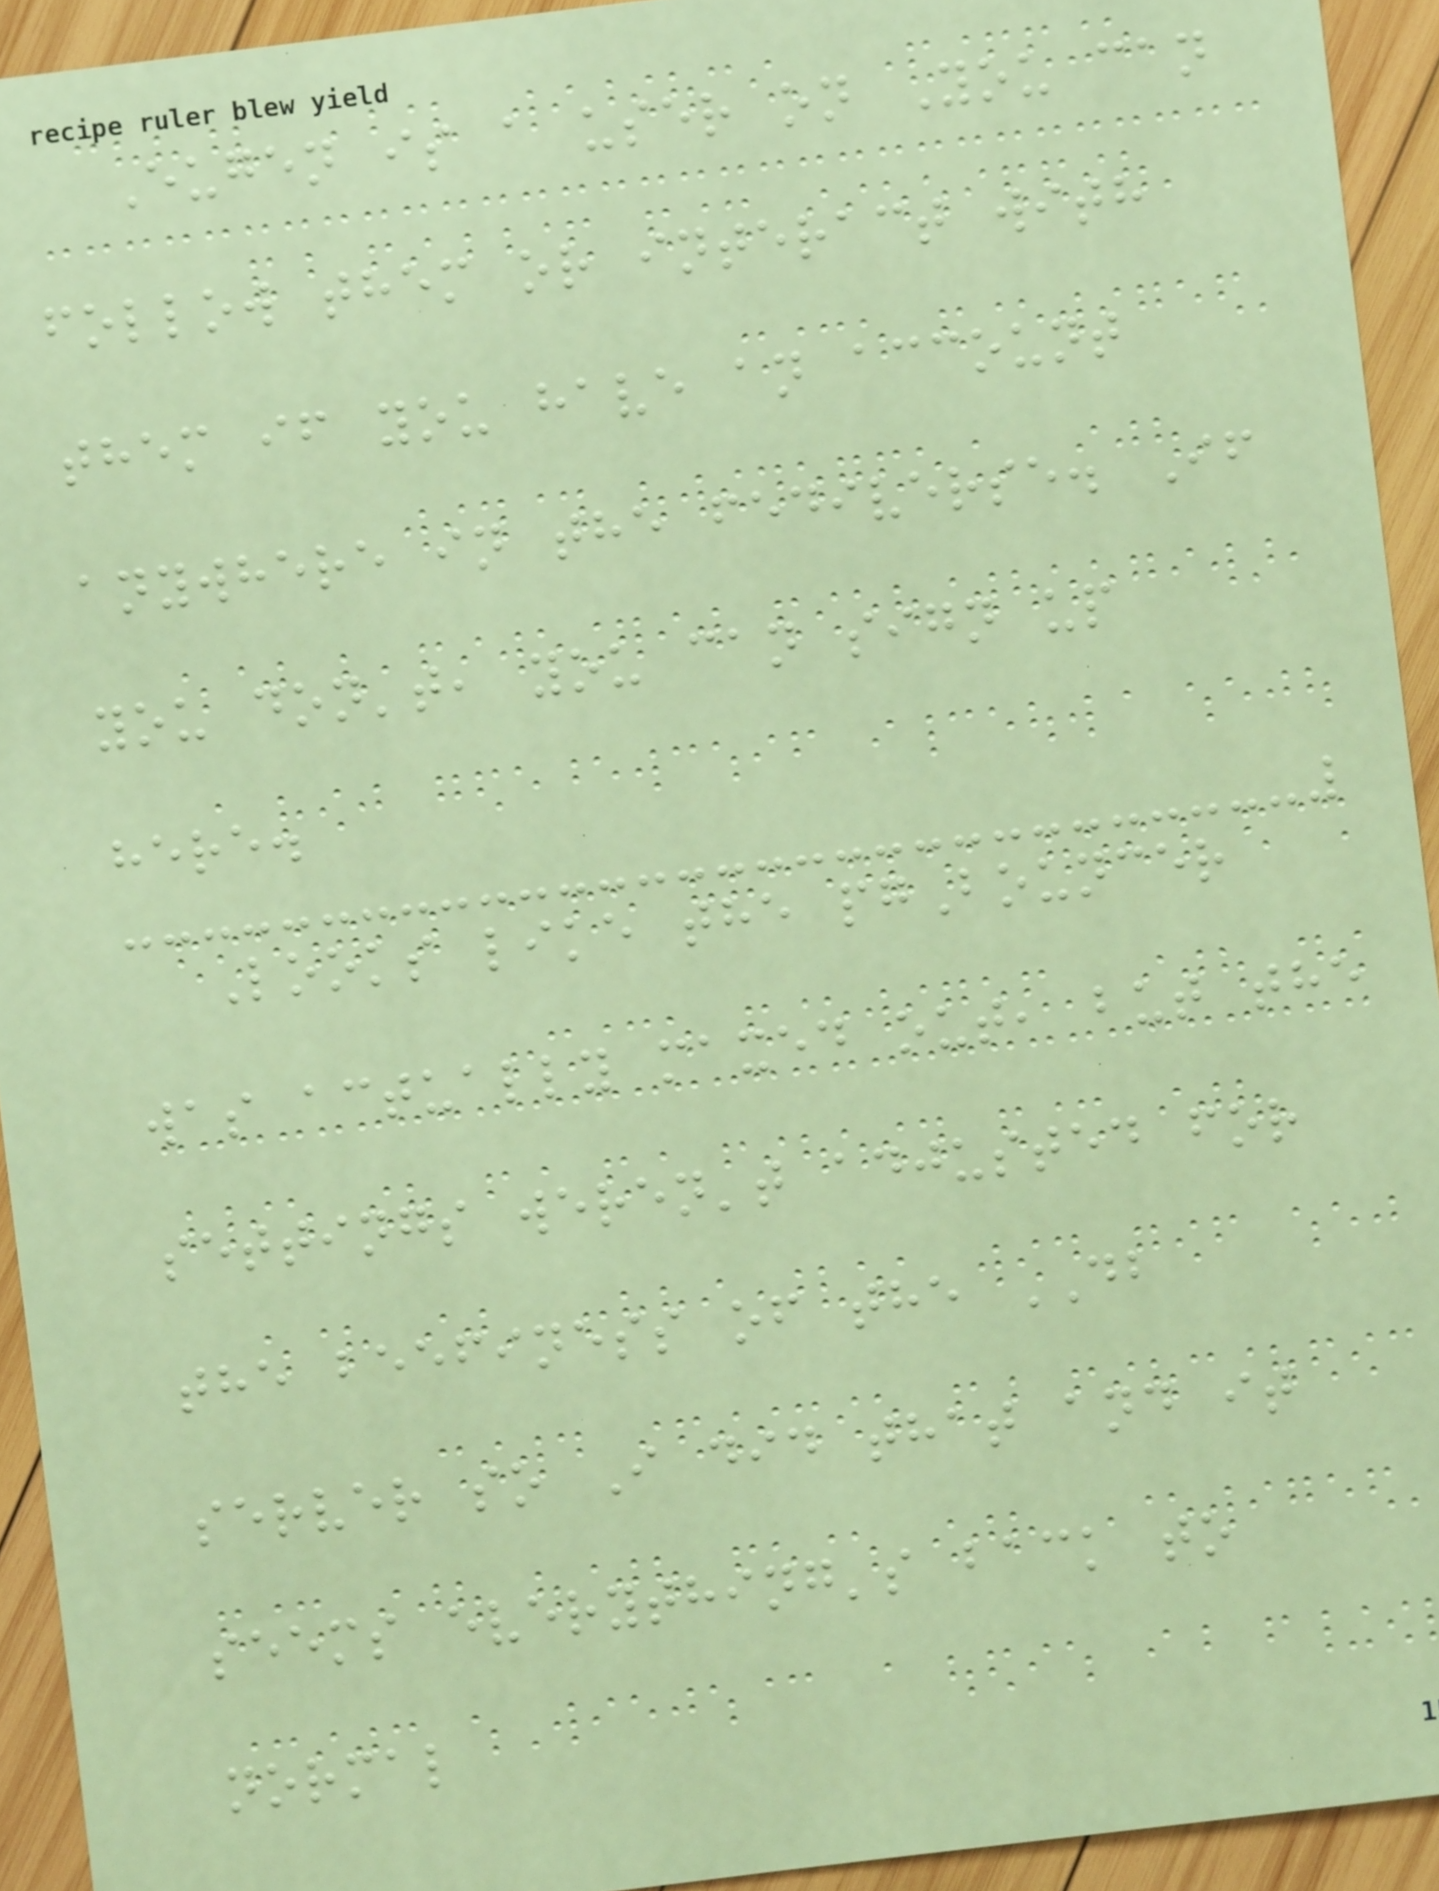Eugen is a user on You can
follow them or interact with
them if you have an account
anywhere in the fediverse. If
you don't, you can sign up
here.
Looks like the pgBouncer
was actually maxed out, but the
settings weren't adjusted for
the beefiness of the DB
server so I did that and it
seems everything's back to
normal
